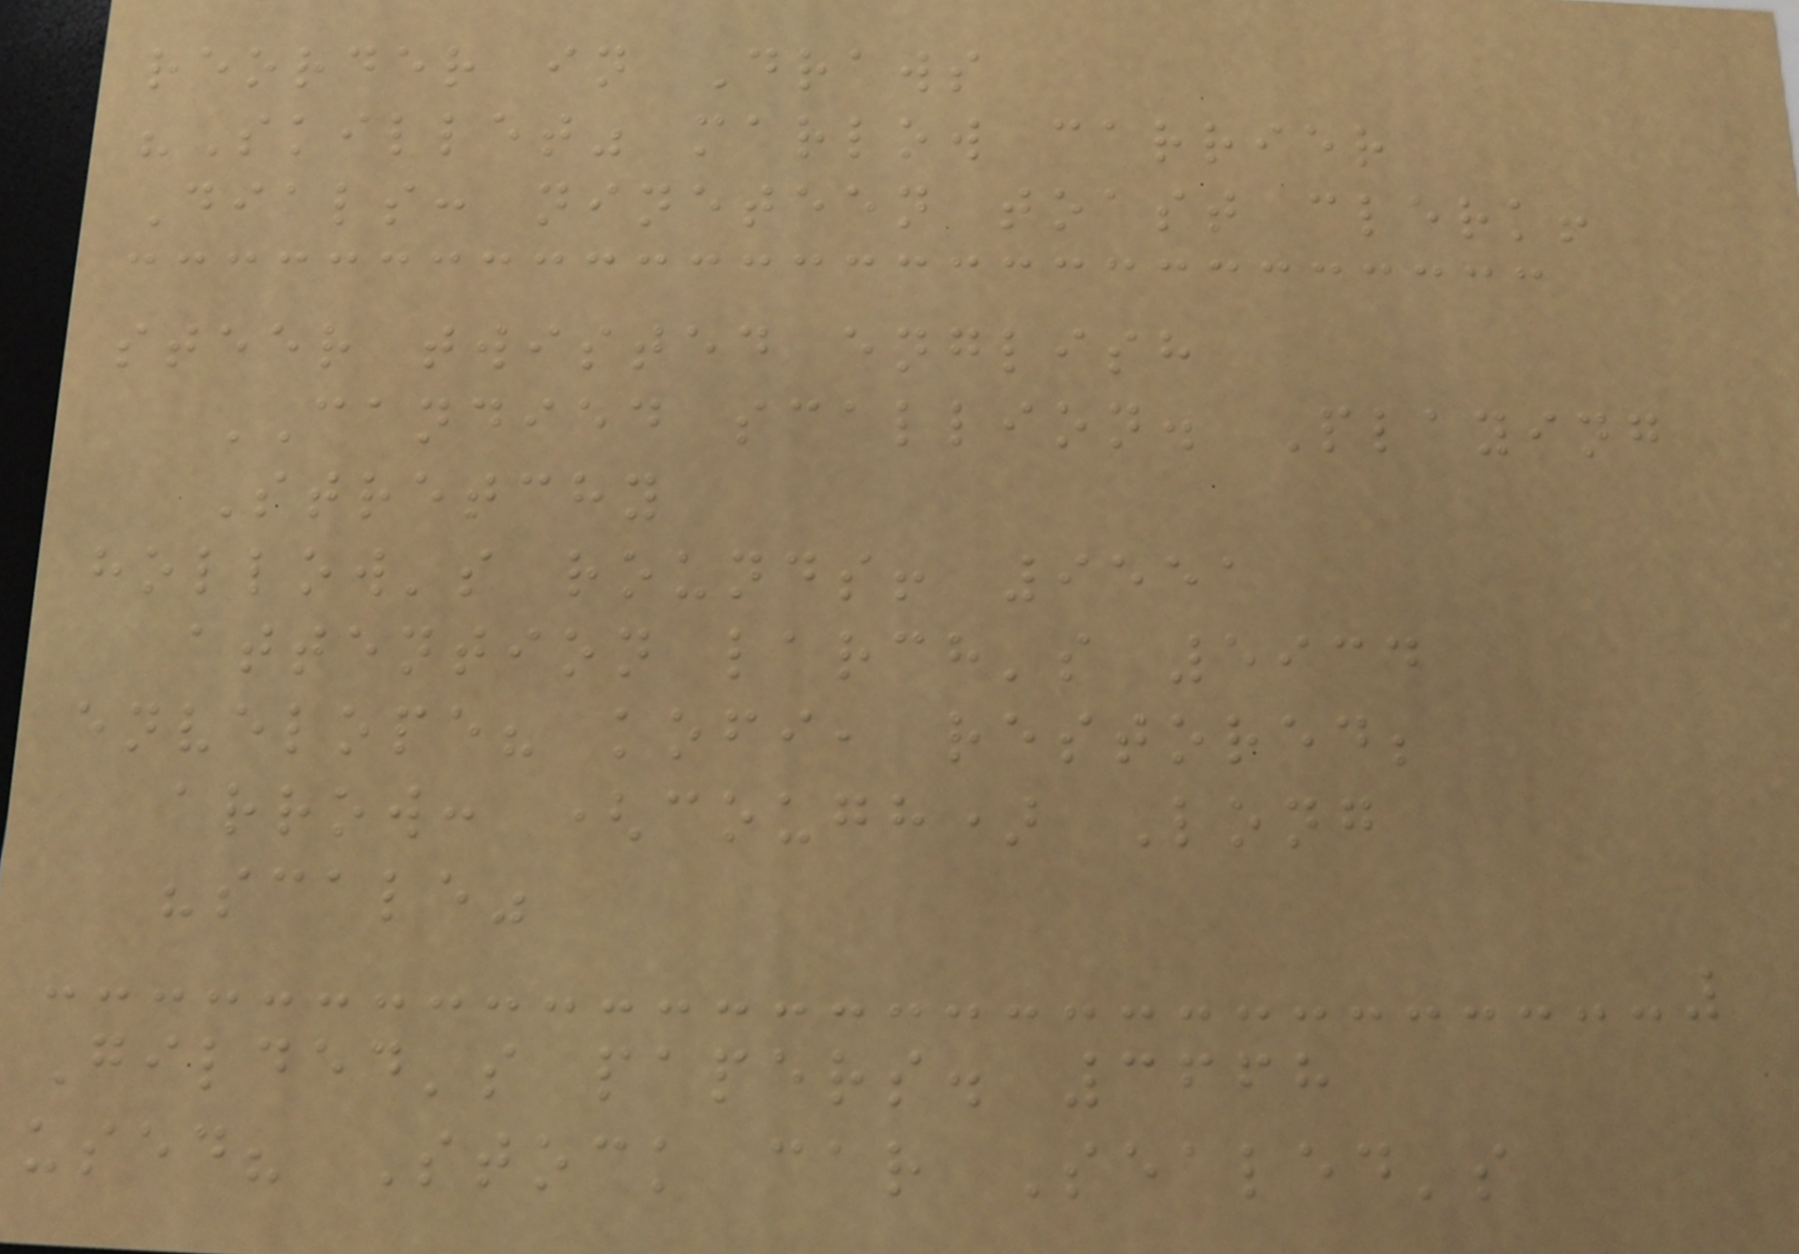reorder in Draws
"Skillet" marlow carrier
Dials: nineteen toast clerk!
steer twisted english
CANDIED scallion. Playing
Stretchy
hollow's rounds! 9551
attention larch's 5934
envelope? kofi, restored;
arrow: (cough) Long
"scale"
Gilded's papers. 3668
used? Stock car Sealed's
